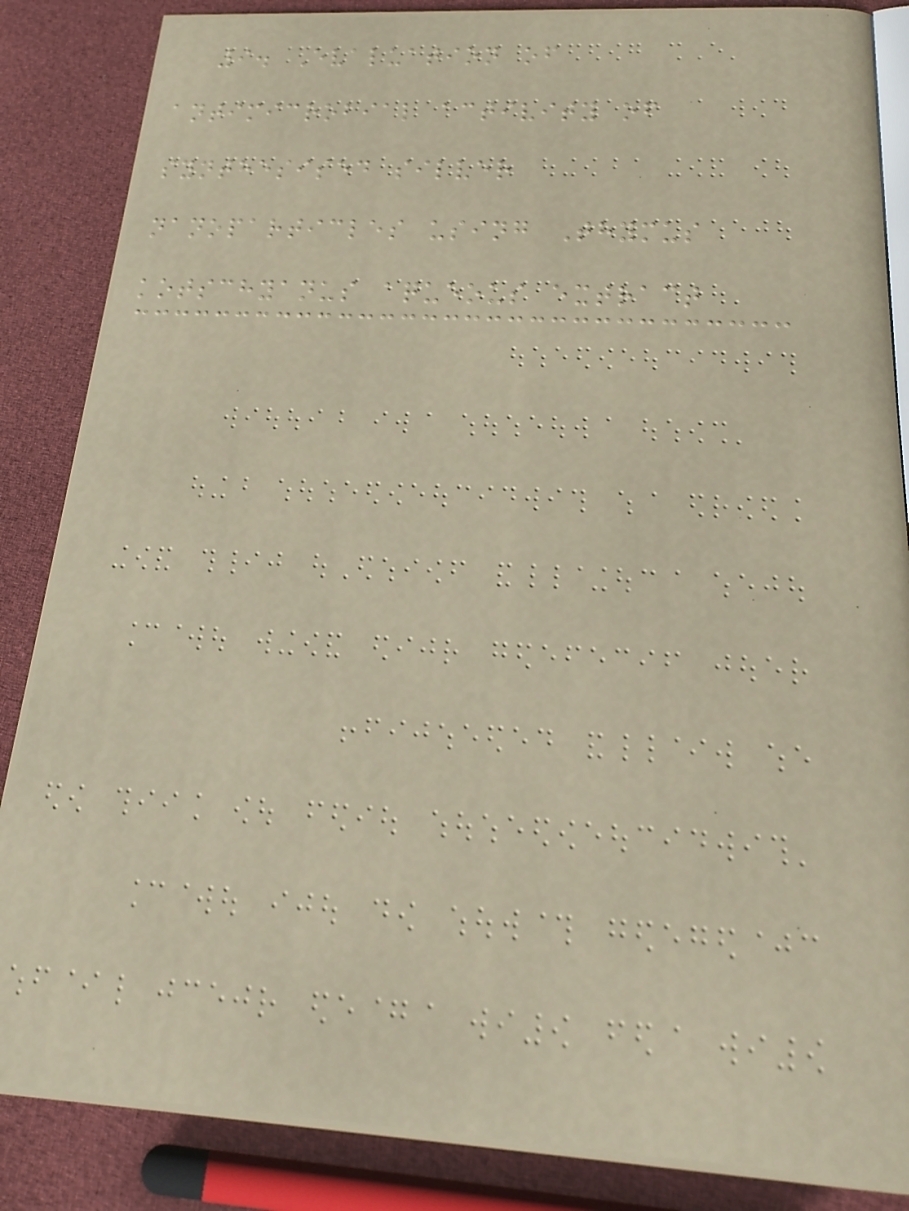9. Evaluation of
antimicrobial activity of
synthesised silver
nanoparticles using Thymus
kotschyanus aqueous extract
